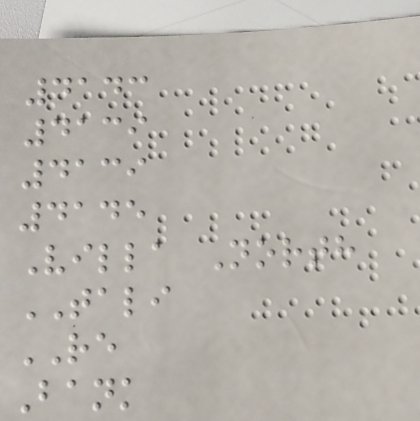4143
4139
4139
4145
Villa North
TALI
RE
Bank
